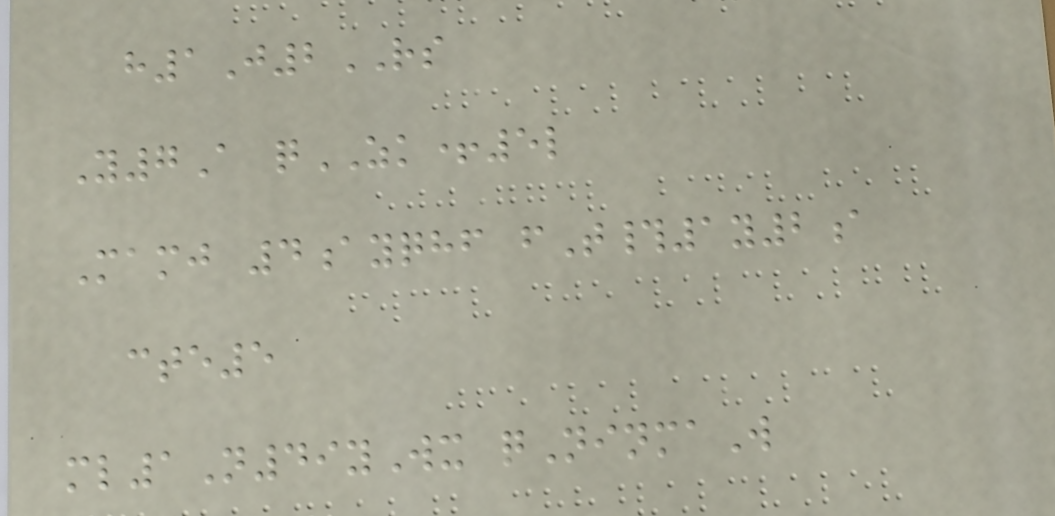h1J2RS
Y7A qZK+5l
Mamj 4ayqhf fT#1y2a
cte5
ml1N49yWx qNinmaW
